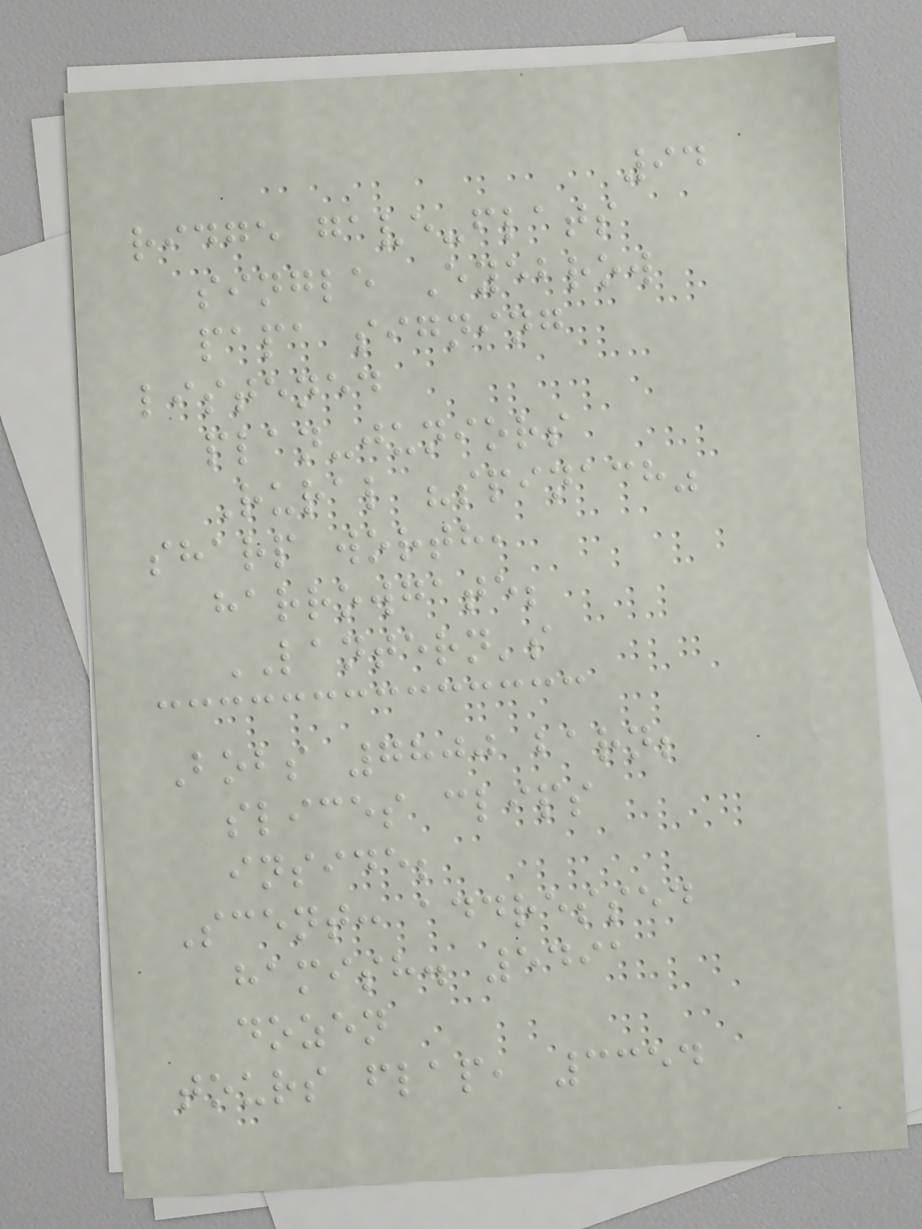94
ridge gave-flats
single Eyebrow
papa signing
listened
plan-juniors
Rural "spinach"
sharp worth,
harrowgate;
LANTERN's
Bobs 7800 barn;
slices clips
inside;
Scent: addressed
hamish. 5491
dozen
tours flap, 3354
